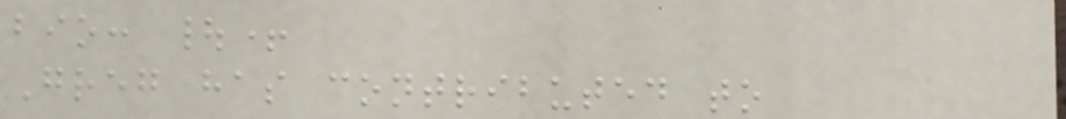bio: |+
Greg has contributed to
